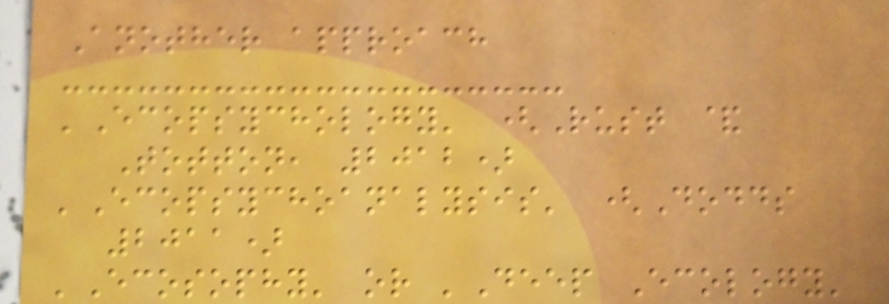Another approach
'Ecopsychology' (Rust &
Totton, 2012)
'Ecopsychoanalysis' (Dodds
2011)
'Ecosophy' or 'Deep Ecology'
